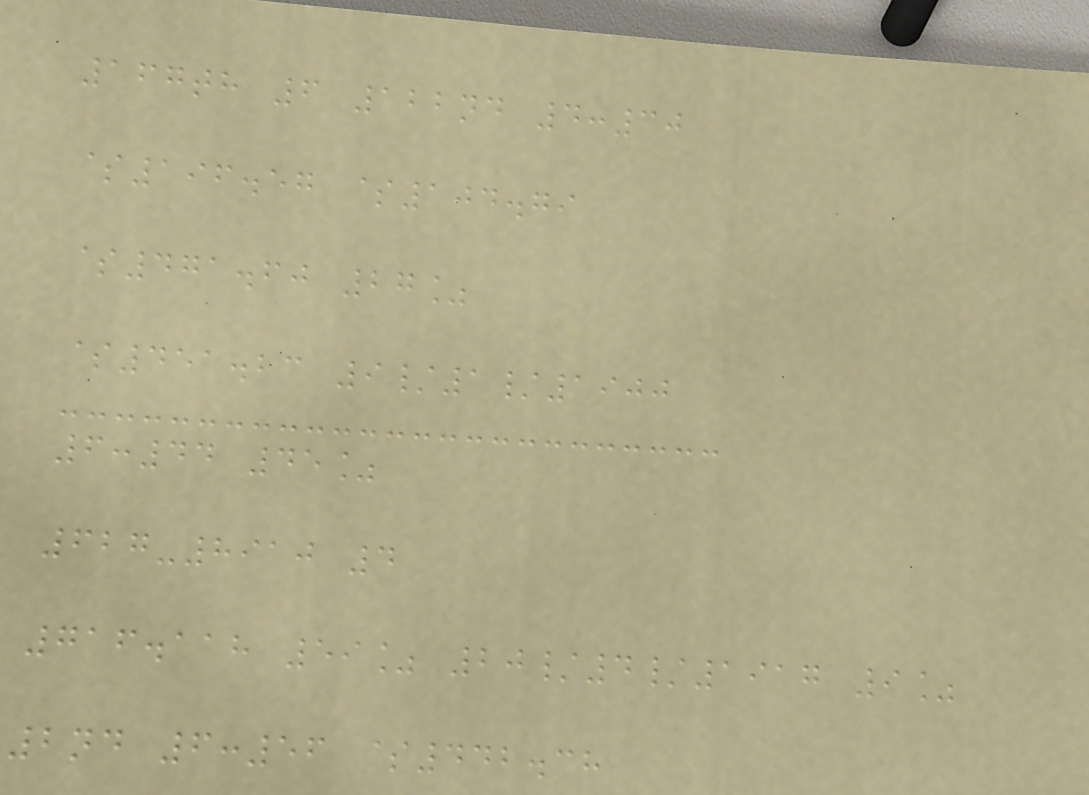167th 6 122nd 4:30
$196.57 $104.79
$471.60 27%
$451.23 9/1/1900
6:44 45%
627-8910 4
716.118 59% 20/4/1917 9%
2nd 6:56 $442.38
